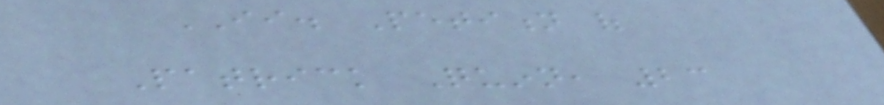II. Petition of
Patrick Quinn, 23
